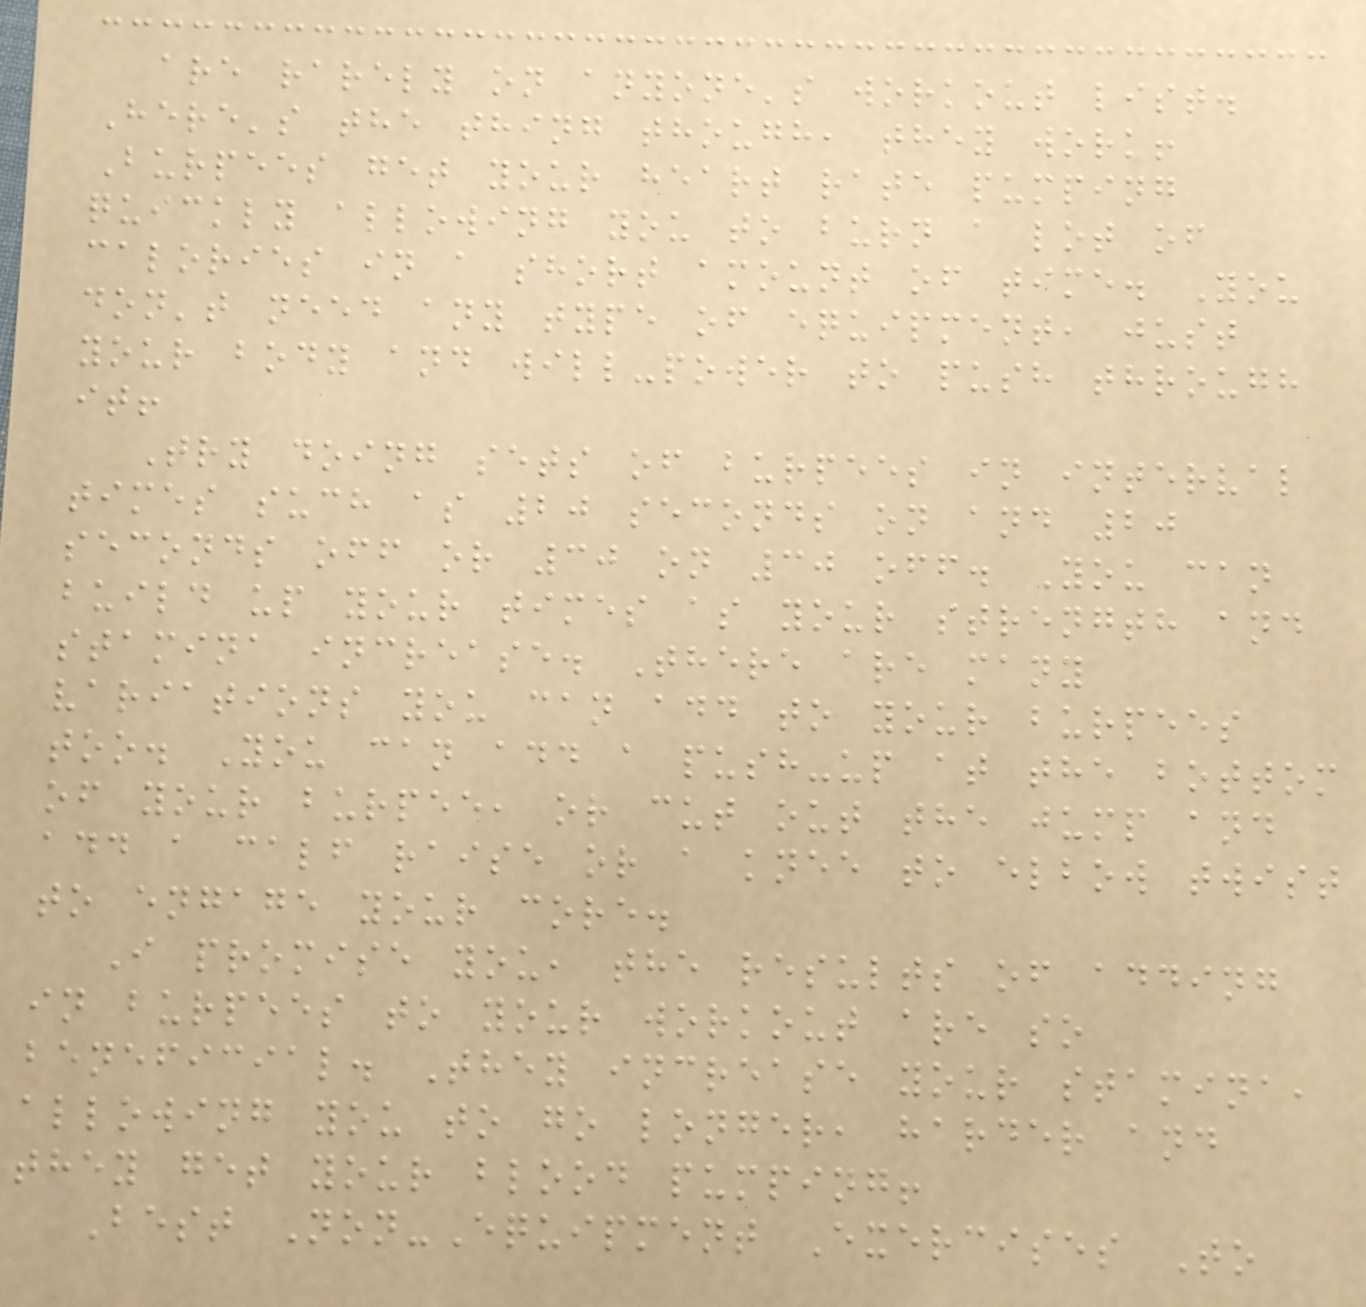are rarely on anyone's workout list.
Here's the thing though, they work!
Burpees get your heart rate pumping
quickly allowing you to burn a lot of
calories in a short amount of time. You
don't need any type of equipment, just
your body and will-power to push through
it!
Try doing sets of burpees in interval
times such as 20 seconds on and 20
seconds off or 30 on 30 off. You can
build up your times as your strength and
stamina increase. There are many
variations you can add to your burpees
too. You can add a push-up at the bottom
of your burpee, or cut out the jump and
add a calf raise or a knee to elbow twist
to engage your core.
I promise you, the results of adding
in burpees to your workout are so
beneficial. They increase your stamina,
allowing you to go longer, harder and
they get your blood pumping!
Best Non-Equipment Exercises To
